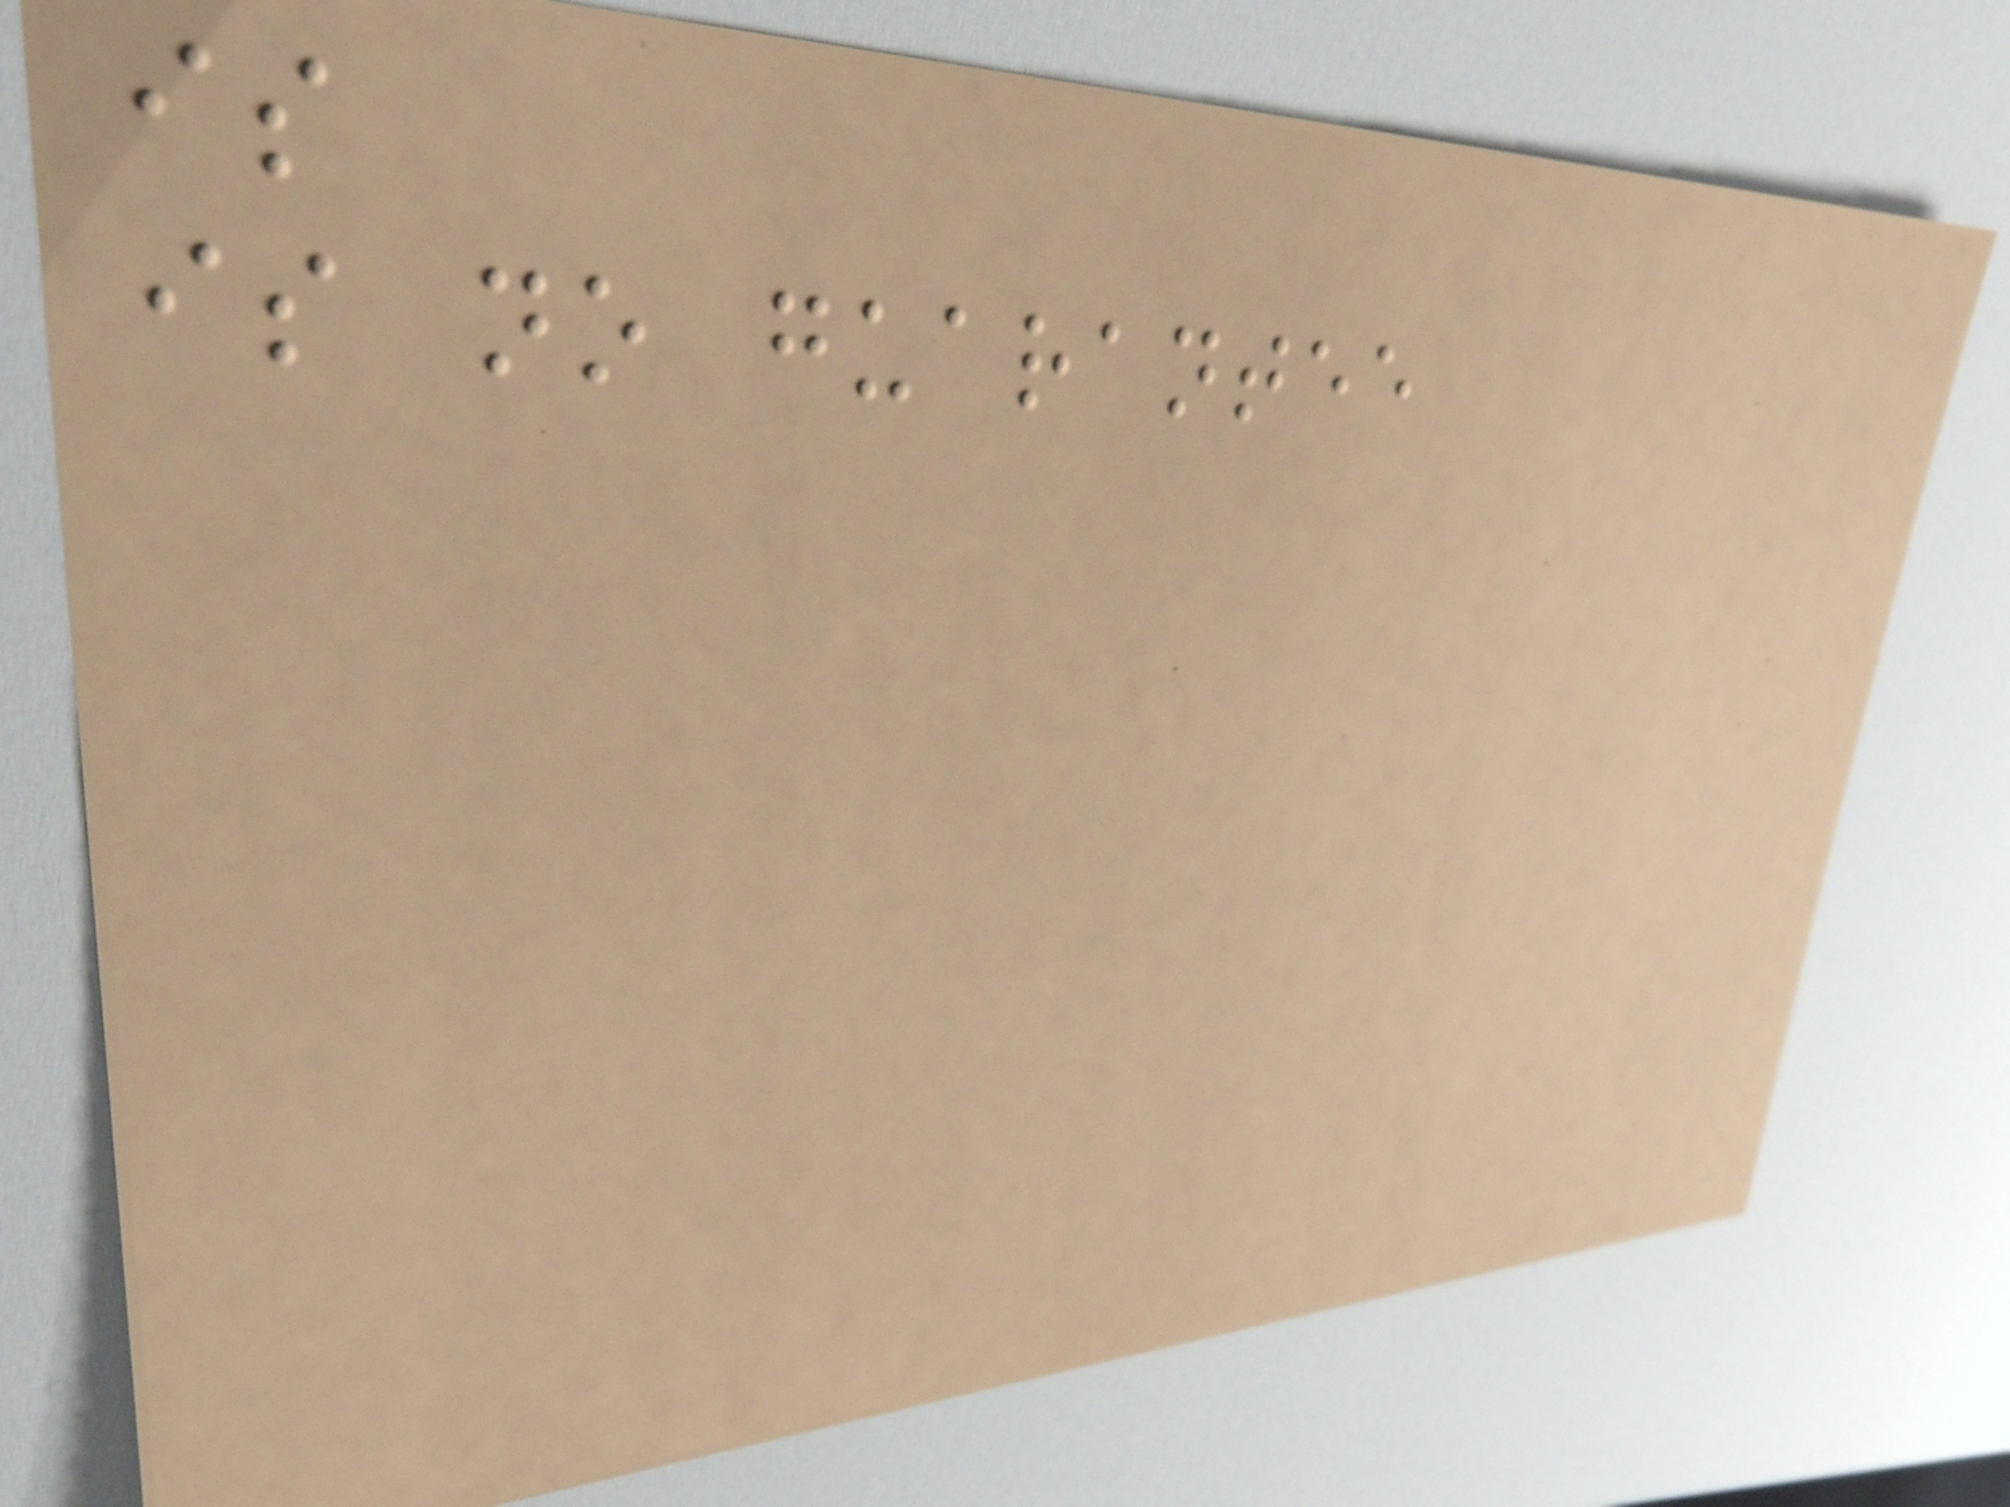is
is no guarantee
